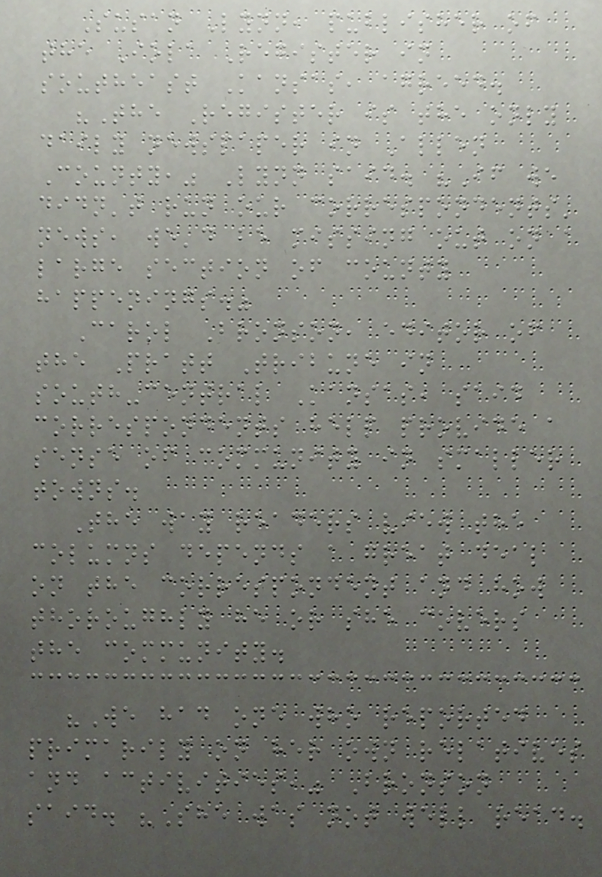Susan Lynn, publisher of
the Iola Register in
southeast Kansas, agreed.
"The Register is the only
daily newspaper in Allen
County," Lynn said. "If we
didn't run our correspondents'
news, we'd be missing out on a
large section of county
happenings."
Carol Bronson, editor of
the Pratt Tribune in
south-central Kansas, said
correspondents help provide a
sense of community in smaller
towns.
The way readers view the
columns depends a great deal
on the correspondent and how
thoroughly he or she covers
the community.
"We had one who reported
primarily on her own relatives
and activities," Bronson
said. "She was not well read.
